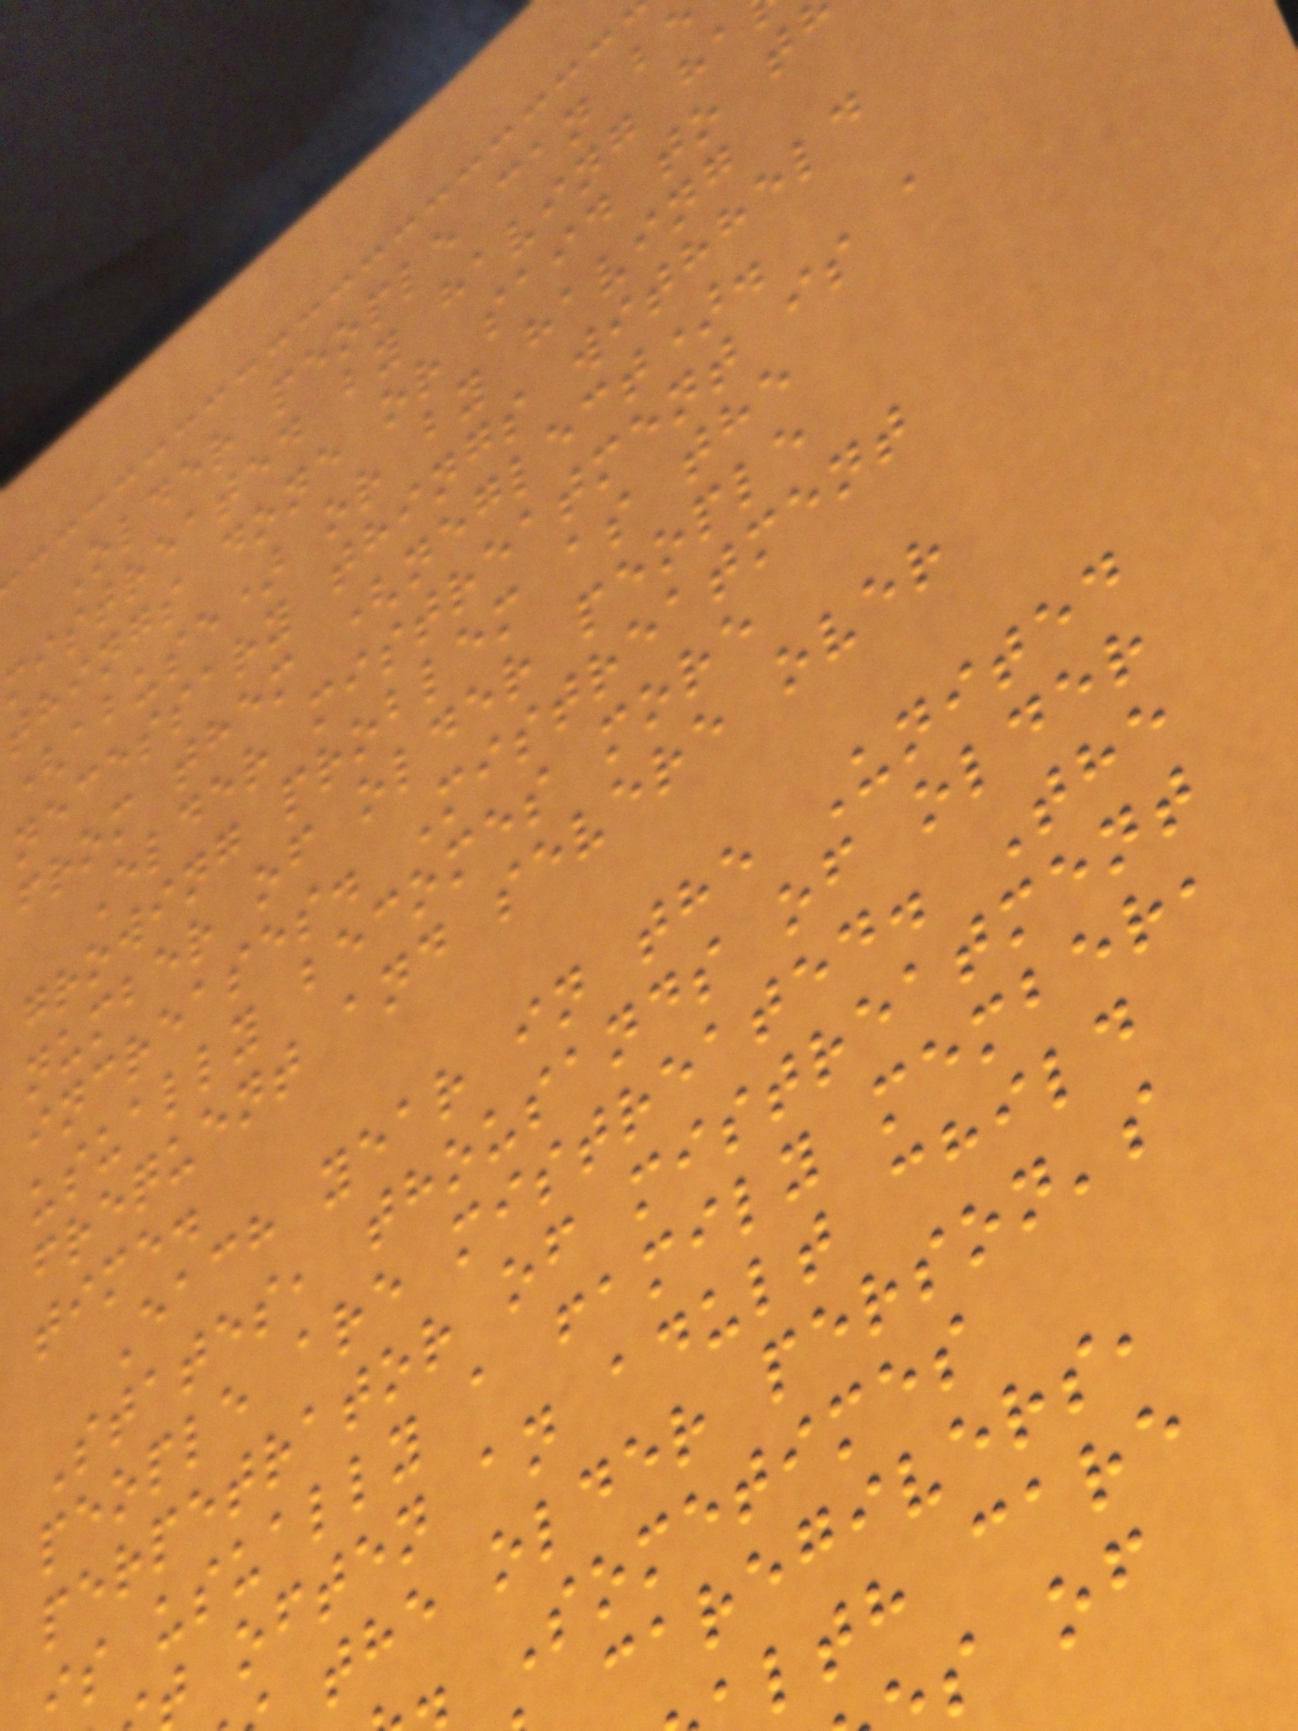Older people can b
mistreated by having ha
things done or said to t
(abuse) or by having
necessary things withheld
from them (neglect).
Elder mistreatment is a
growing problem as the
number of older people
increases. Mistreatment
usually becomes more
frequent and severe over
time.
Each year in the United
States, thousands of older
people are mistreated. The
perpetrator of mistreatment
is usually a family member,
t often an adult child
the older person's
Sometimes
caregivers,
lth care
